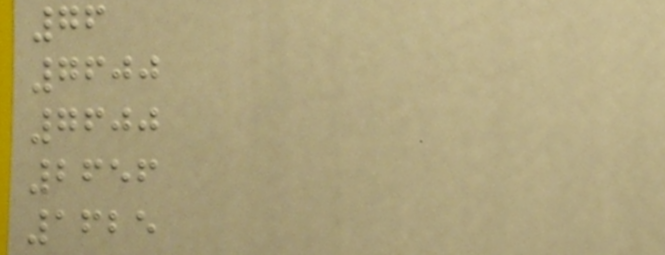76
7600
7600
2656
1625
